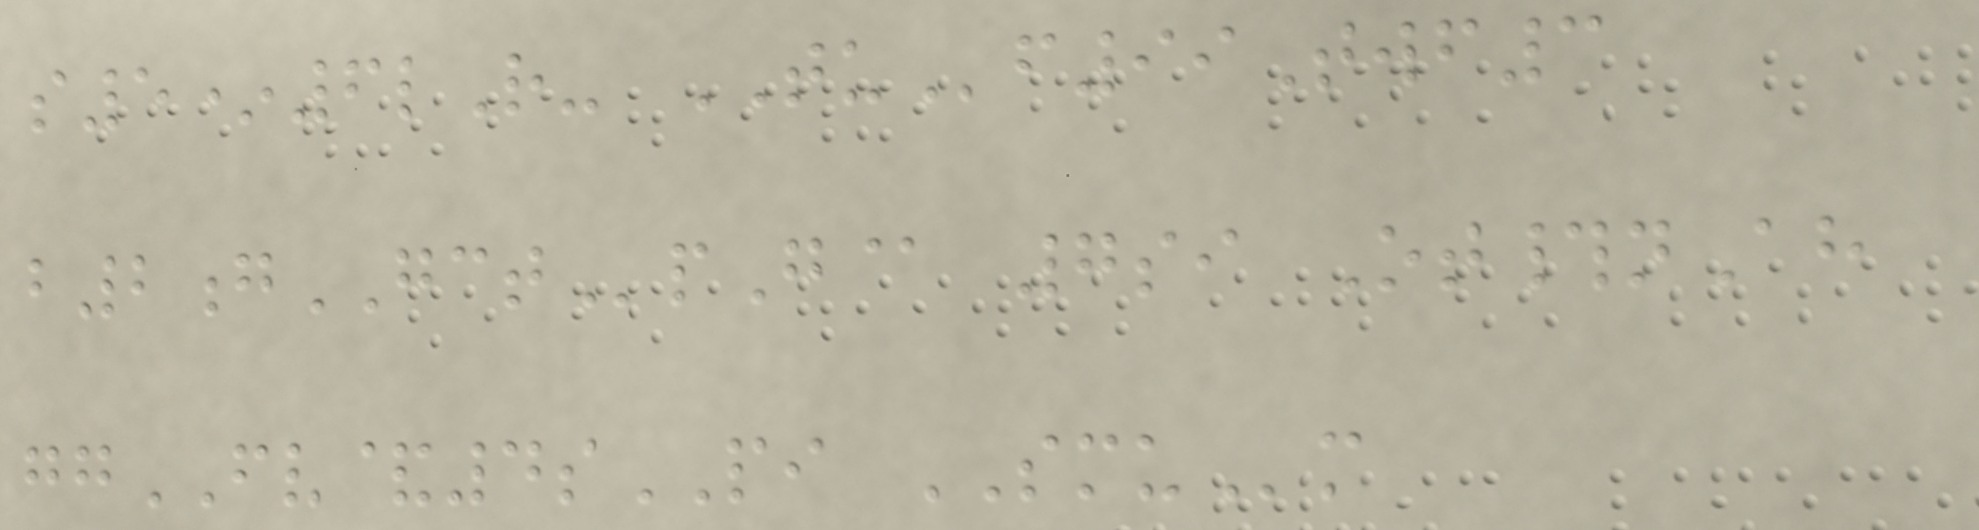s5*6lR- TUf99Twf3
b2gGCTpG@ 7si Ot#nAh
ggFV&4sPI SMUm
